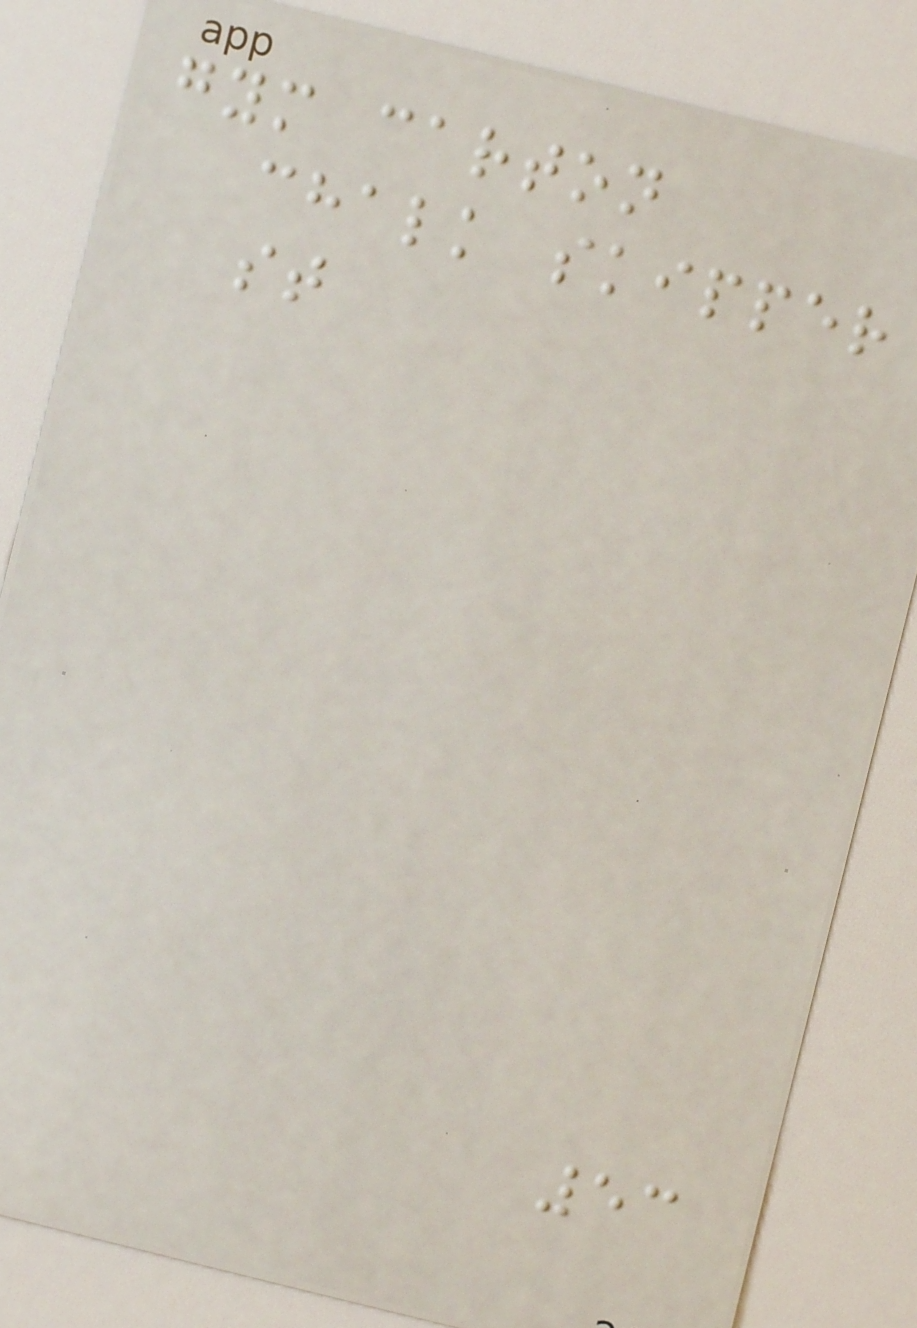gym carton
chalk skipper
st
53
